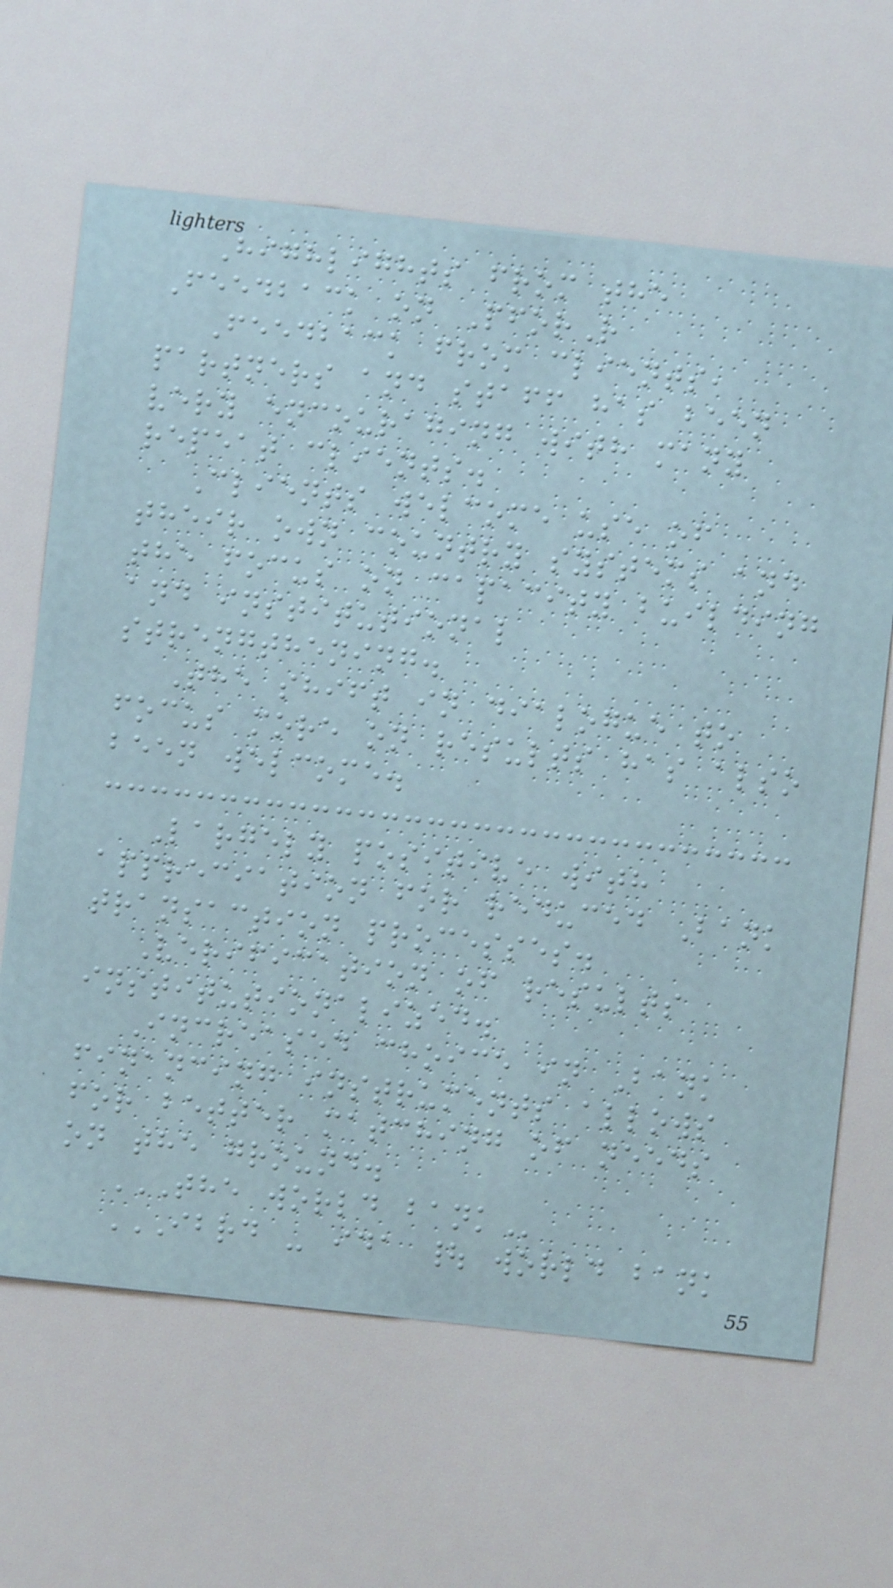Highlights from the
Feedback on PforR
Feedback from clients,
partners and staff has been
very encouraging with many
repeat clients.
Clients welcome use of
their own country systems and
the focus on capacity building
and institutional
strengthening.
The shift in dialogue to
focus more on results has also
been welcome.
Largely positive with
appreciation for reduced Bank
transaction processes.
Verification of results
institutionalized.
Increased choice in Bank
financing instruments allows
for better matching of needs
on the ground.
THE WORLD BANK
IBRD - IDA | WORLD BANK
